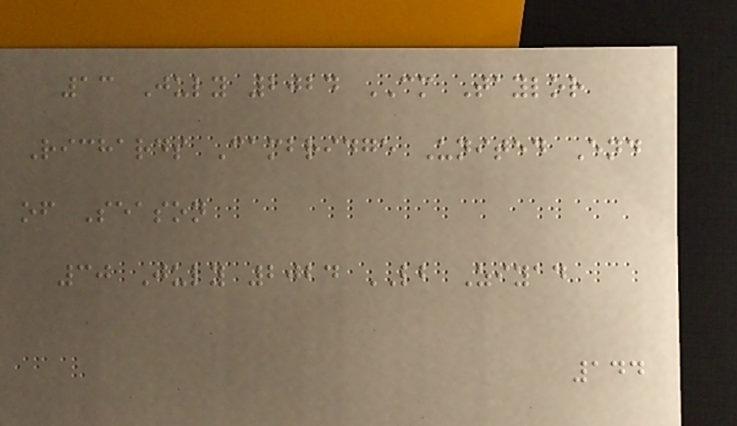13 July 2024 CM Taylor
Richards Cambridge United End
of Season
30 July 2024 LB Ziyad
144
